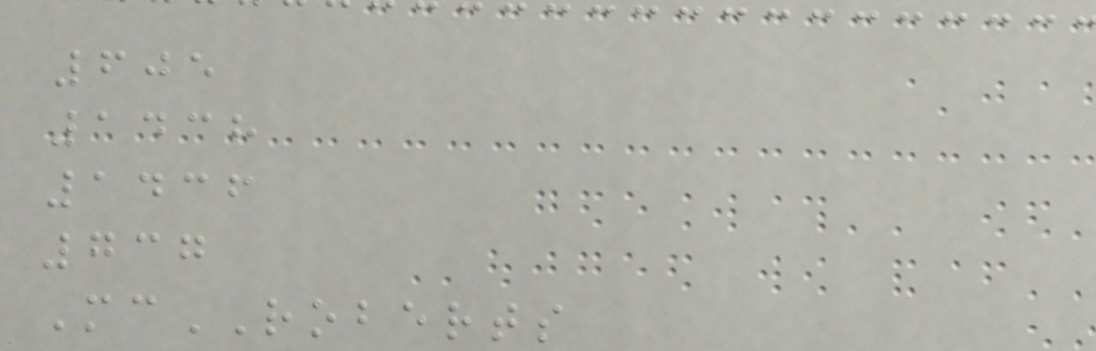605
1438
1436
737
McROBERTS
